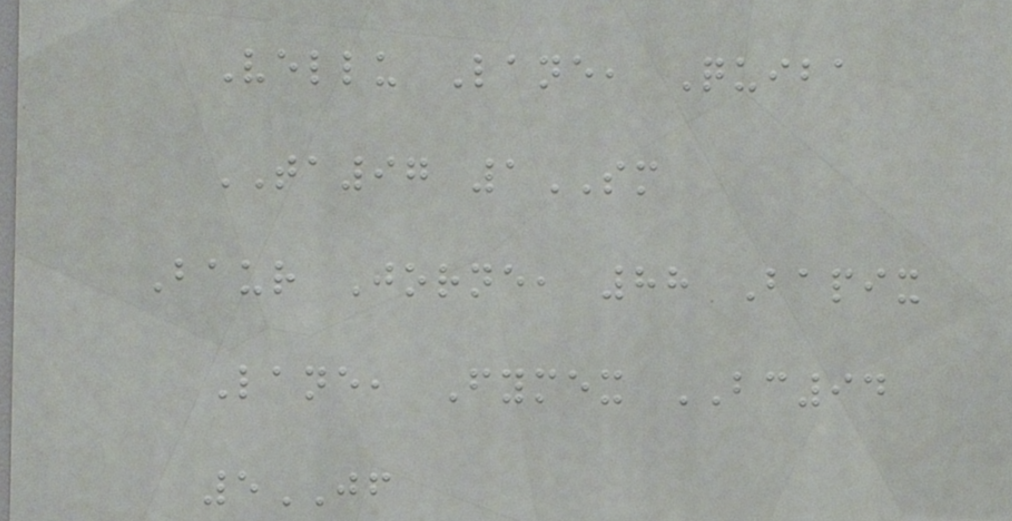Vellu Lane, Quiba
TA97 1SM
Baur Jorne, 88 Bapix
Lane, Fymex BC94
5JF
